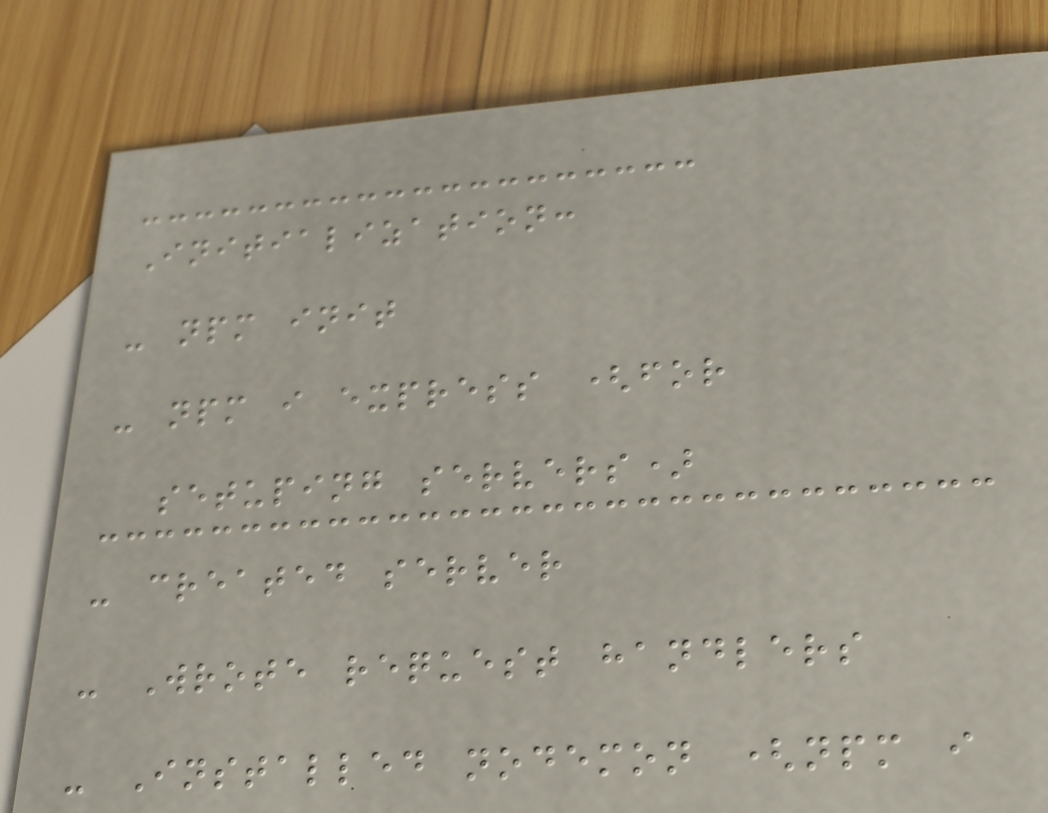Initialization:
- npm init
- npm i express (for
setuping servers)
- created server
- Wrote request handlers
- Installed nodemon (npm i
